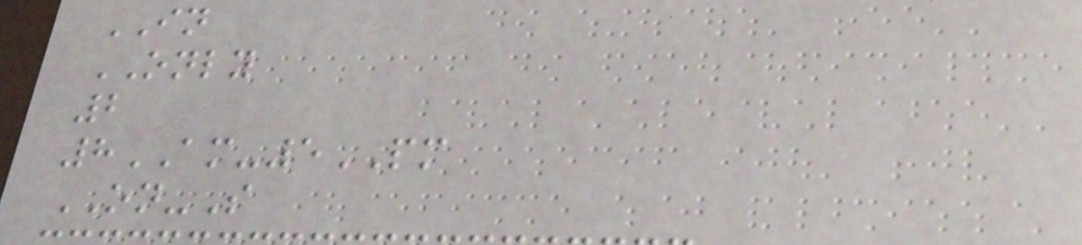IN
ONLY
2
8AM-5PM
ON-S
